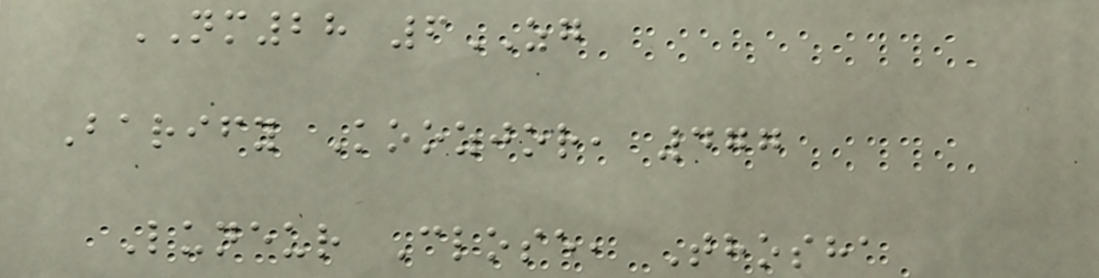NM28 6ZG
Barify Koozjor, 477
Luneur Close, Thosha
